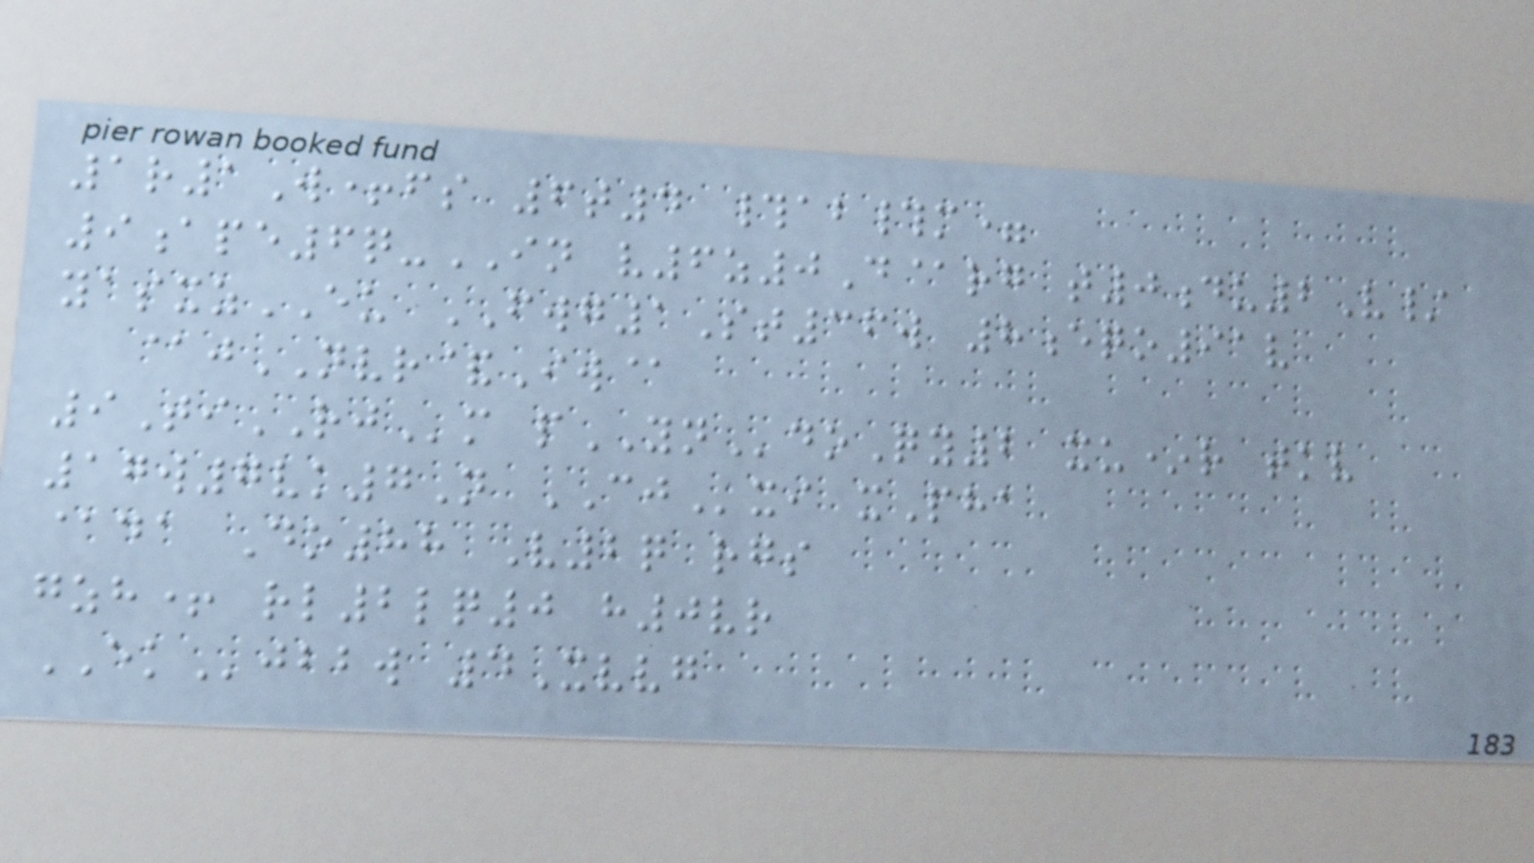1r1W+fs 6t4 #ab#m=
9ape6q-IN v6z0D@rg t0du2V/
yasxzEU FWG1St36w 8eqo91v
@jNVR&Iw@
9TiRJm pYNdoQy2 xu*r tkv
17w7vk7N CJxi xPha
@da Do88 V2q rgs
gzh+ rl2lq0 h0vr
EKjbbw 4Xvvg
